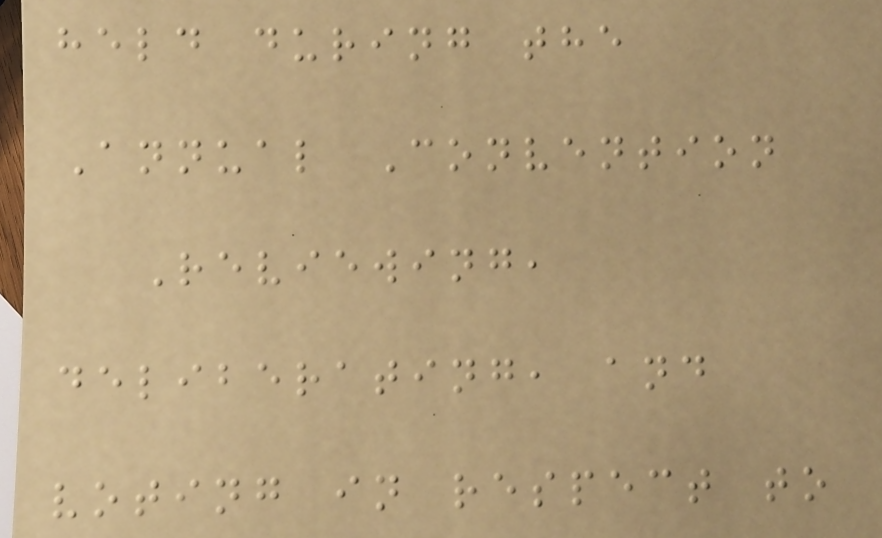held during the
Annual Convention
Reviewing,
deliberating, and
voting in respect to
